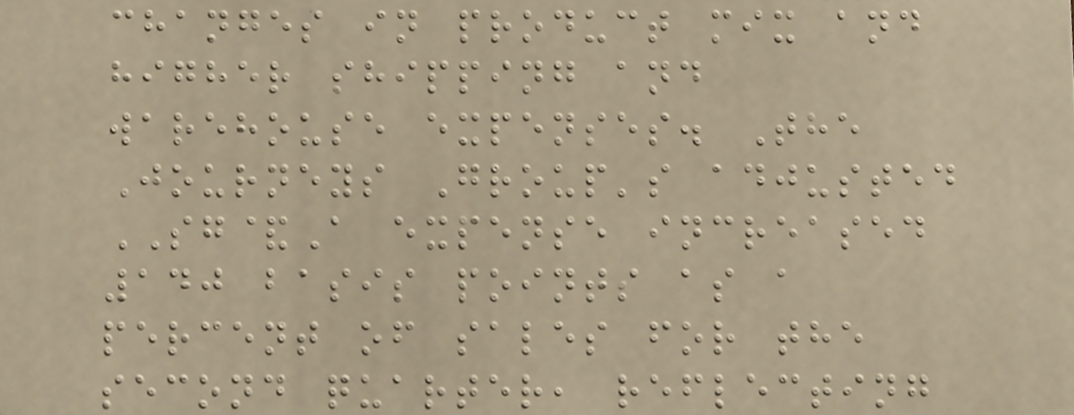changes in product mix and
higher shipping and
warehouse expenses. The
Journeys Group's adjusted
SG&A expense increased
140 basis points as a
percent of sales for the
second quarter, reflecting
